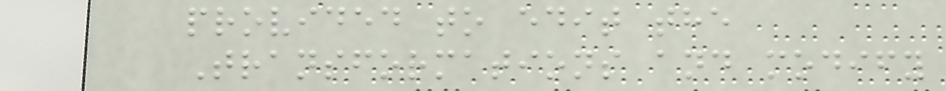provided to edit the
Transformations and modify
